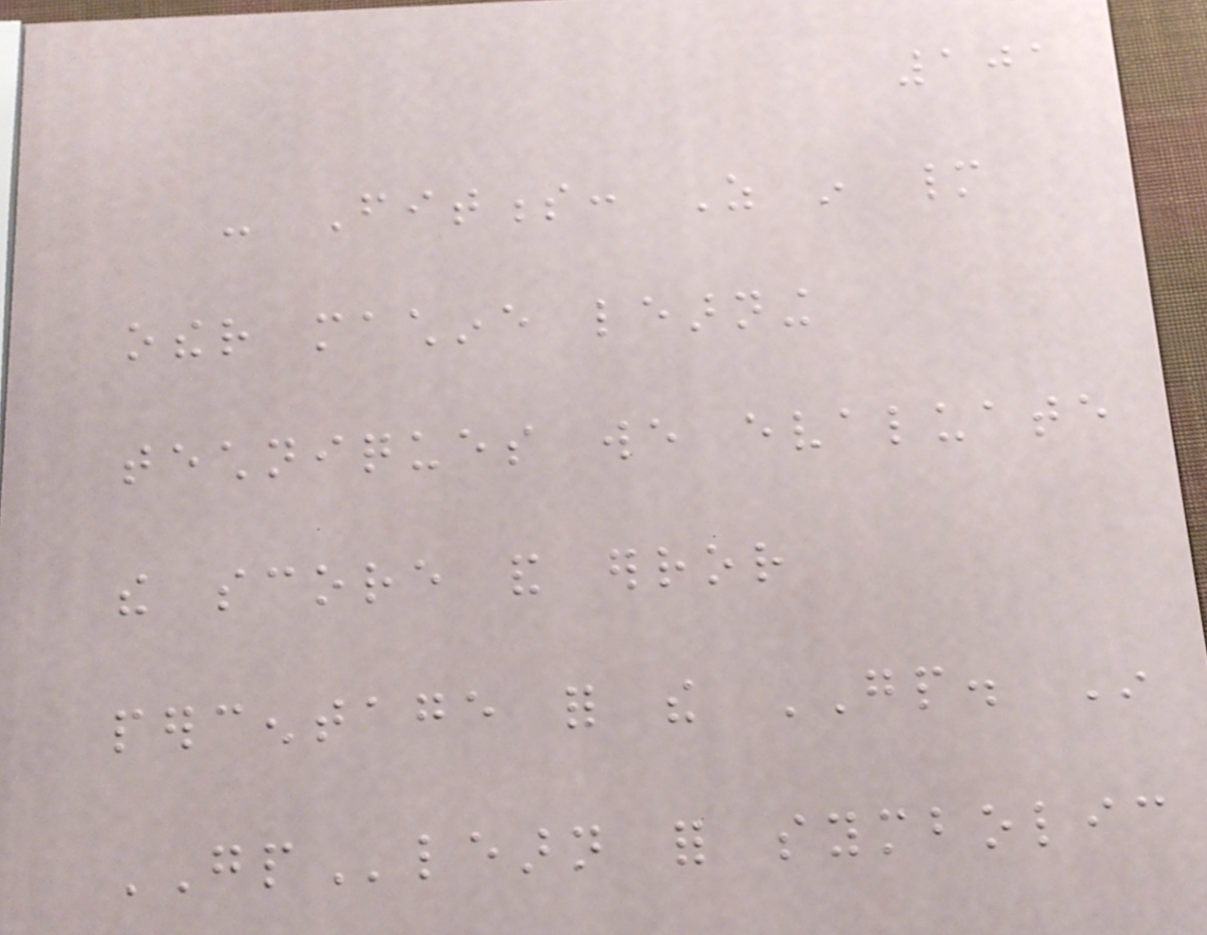101
- Fitness: As in many
other machine learning
techniques we evaluate
the score and error
percentage for the GP. In
GPlearn for symbolic
